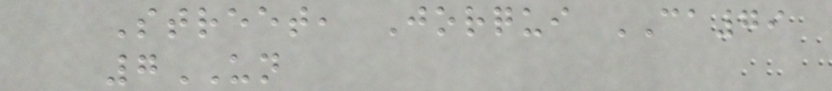Street, Jorqui CA79
7UN
